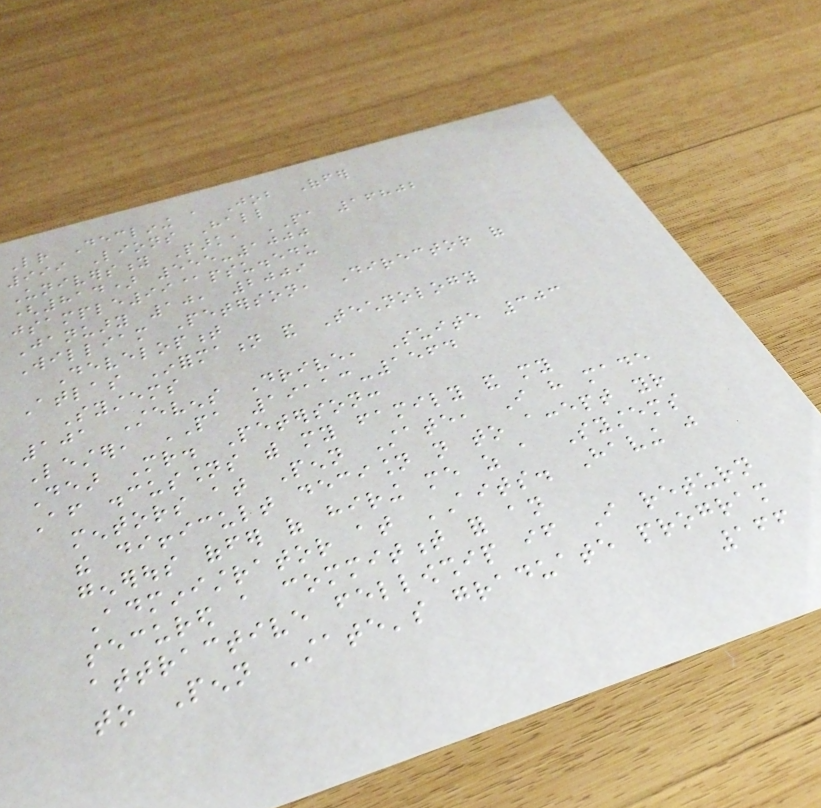Letter Declining a Job Offer
999 Lions Hall
University Park, PA 16802
(814) 555-1000
jsample99@psu.edu
January 10, 2009
William Peterson, Director of
Development
Atlas Information and Technology
Systems
101 Stevens Drive, Suite 303
Lester, PA 19113-1564
Dear Mr. Peterson:
After discussions with my family and my
mentors at Penn State, I have made
the difficult decision not to accept your
generous offer of hiring me as a Systems
Administrator at AITS. Having just
secured a commitment for an
attractive fellowship if I return
to Penn State's graduate program
166
